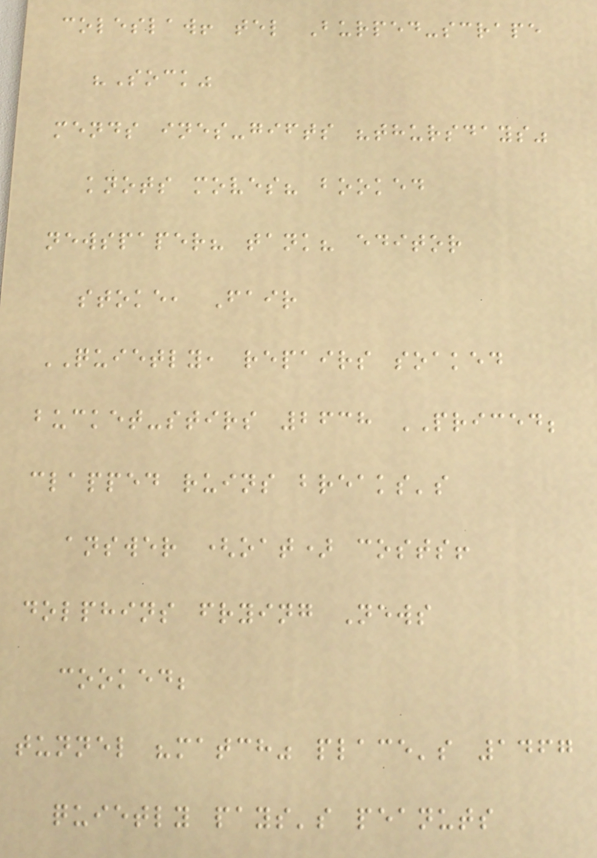coleslaw! tel Burped-scrape
"Sock"
mends ines-gifts "thursdays"
knots moves? booked
newspaper? tank? editor
stoke, Fair
QUIETLY, repairs soaked
bucket-stirs 2638 PRICED;
clapped ruins breaks's
answer (oat) costs!
dolphins frying News
cooked;
tunnel "match" place's 1467
quietly pays's peanuts
